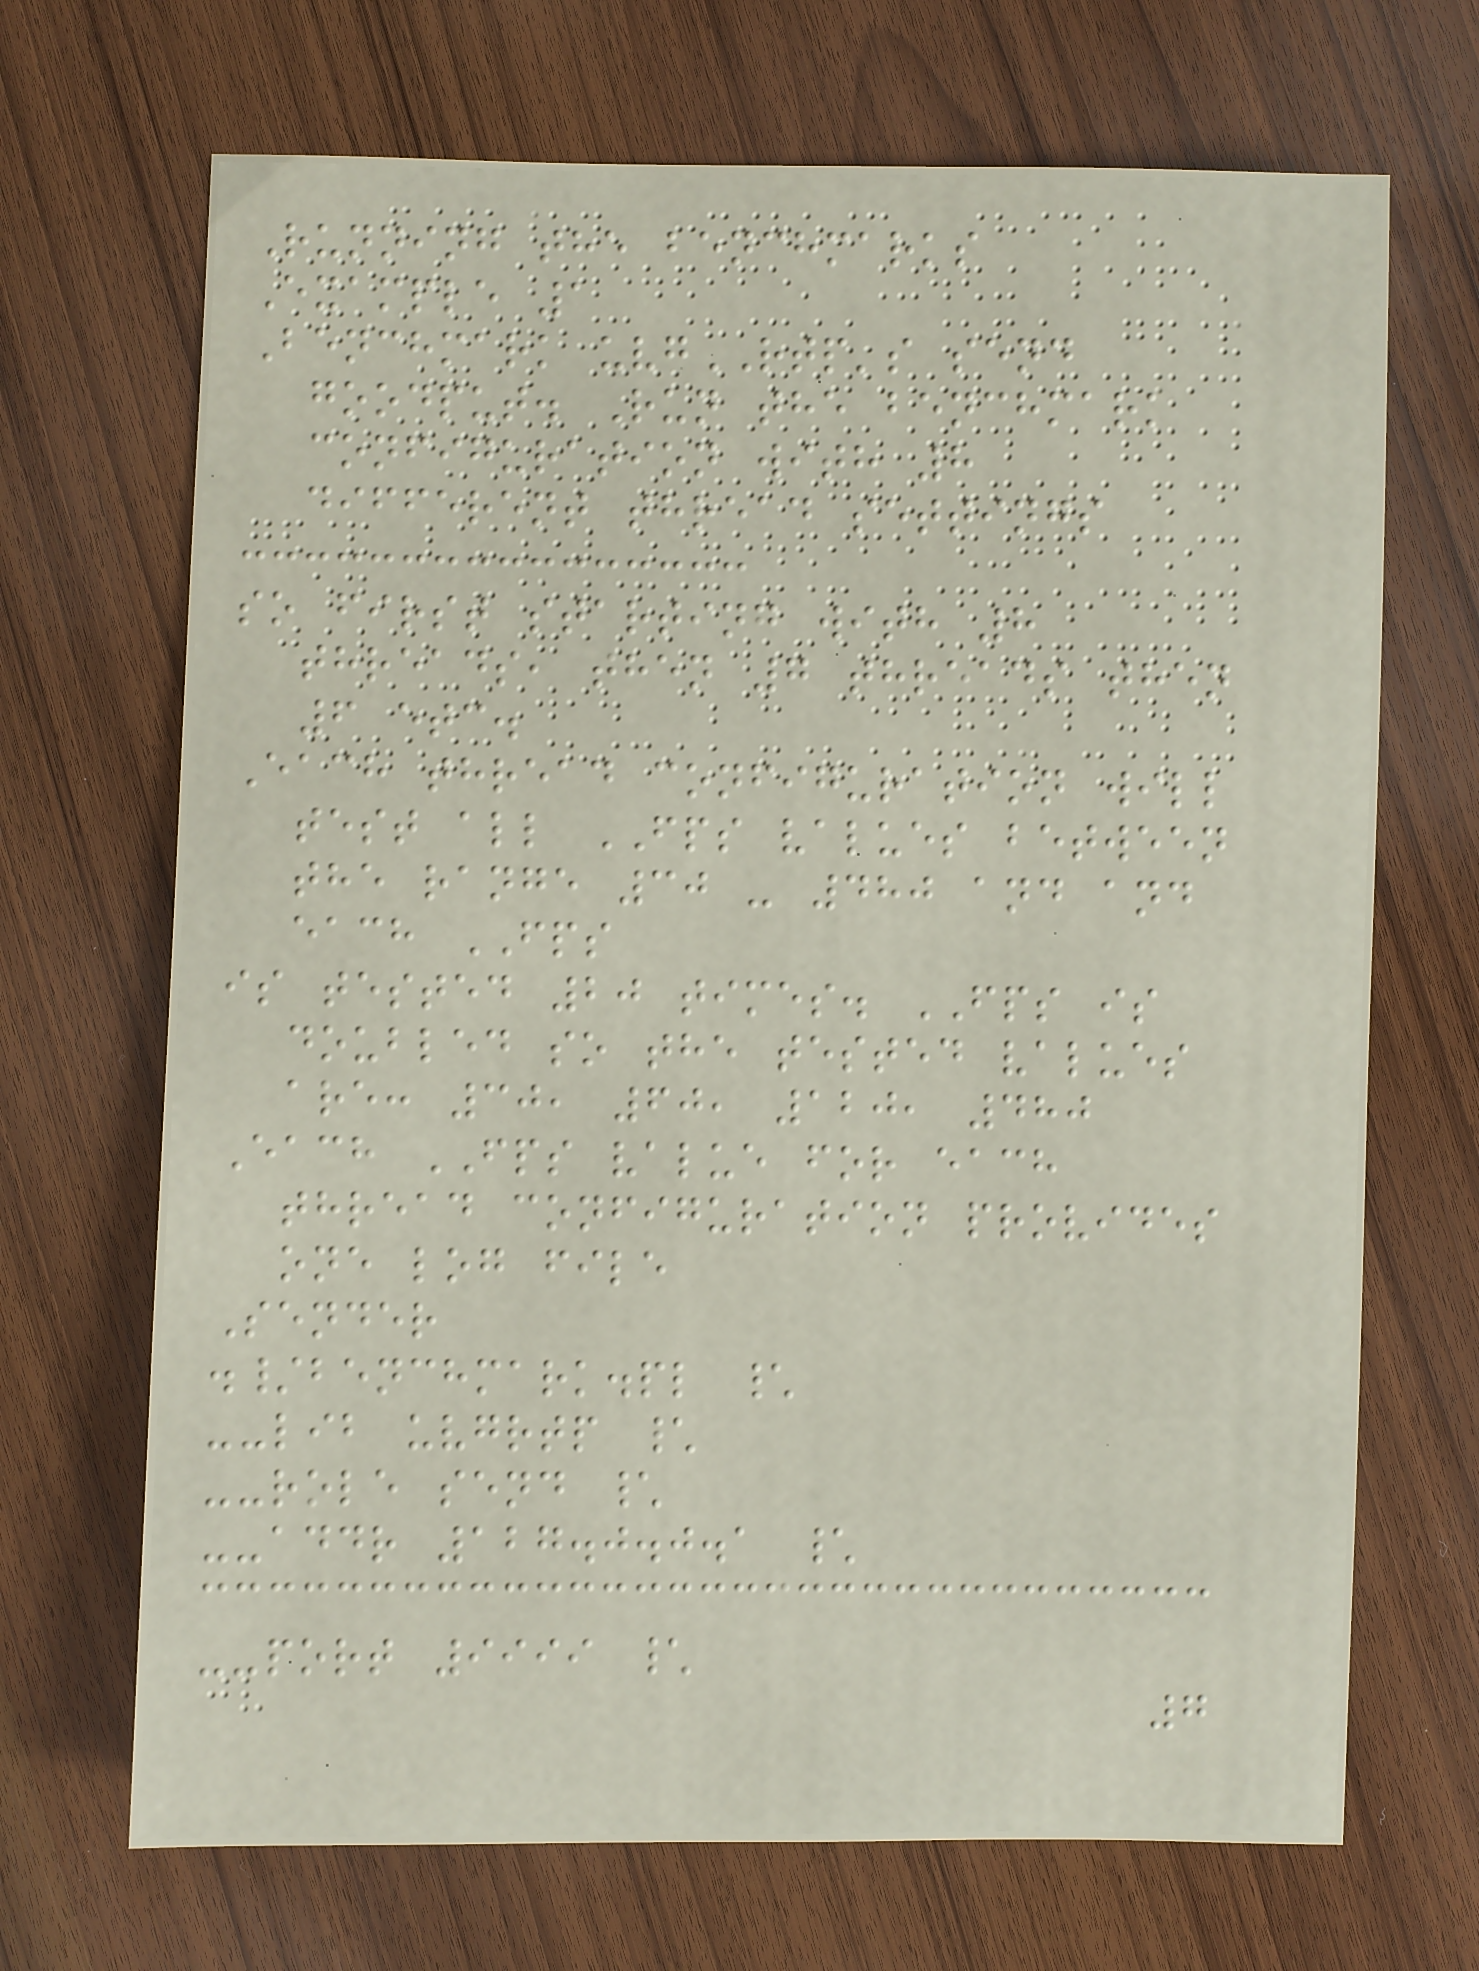Running the benchmarks
Example 1
Benchmark uvgRTP's send
goodput. Run the benchmark
configuration with 8
different thread settings
so first starting with 8
threads, then 7 threads then
6 etc.
Each thread configuration will
test all FPS values between
the range 30 - 480 and and
each FPS
is tested 20 times. FPS is
doubled so the tested values
are: 30, 60, 120, 480
Each FPS value for each
thread configuration provides
one log file
Sender
./benchmark.pl \
--lib uvgrtp \
--role send \
--addr 127.0.0.1 \
--port 9999 \
7
